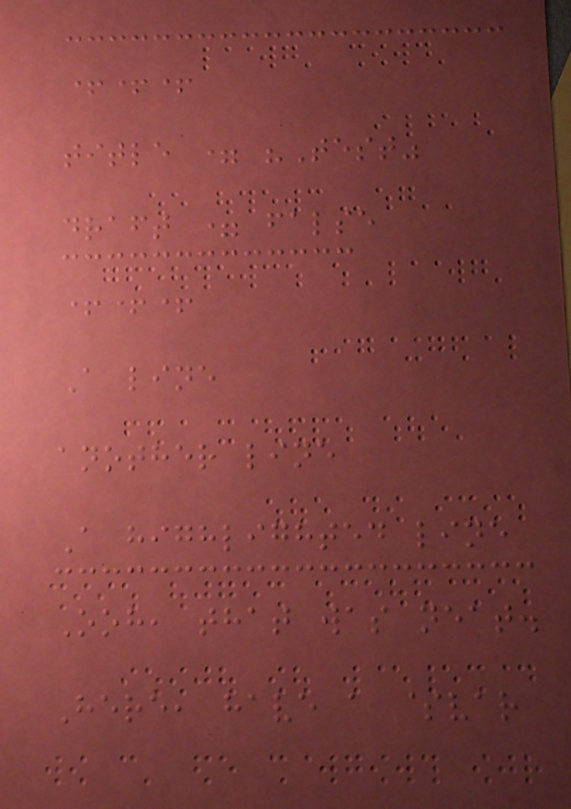+++
title = "Test"
draft = false
+++
A line
another line
A highlighted line
Ooh, that was neat.
Here, have a $var
